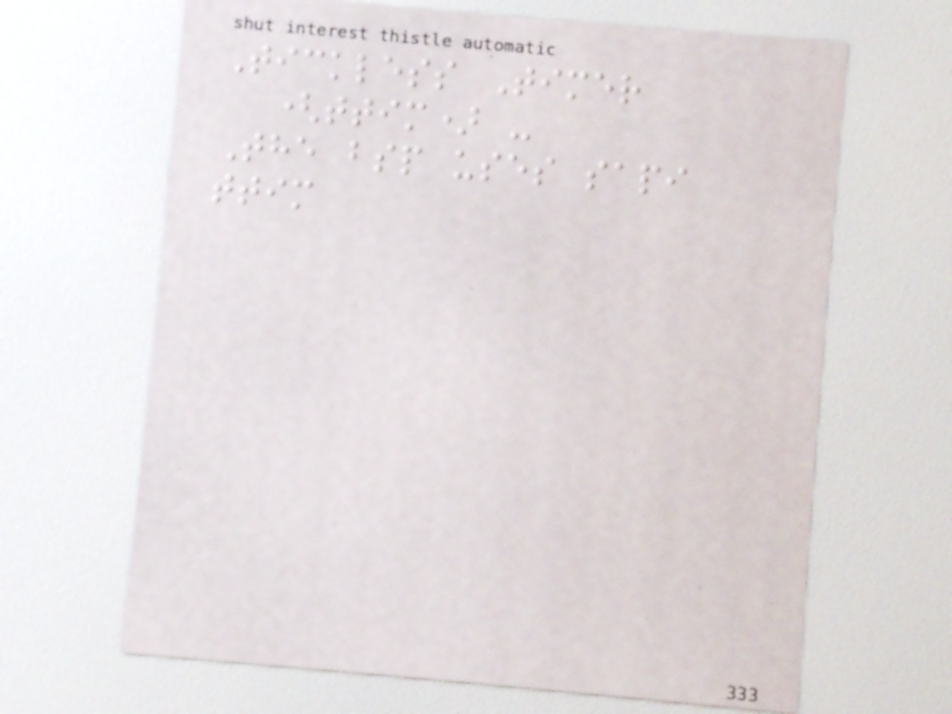Tickless Timer
(ttim) -
The bsp uses sapi
ttim
